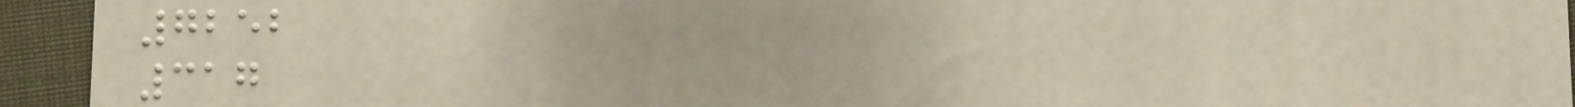7252
317
